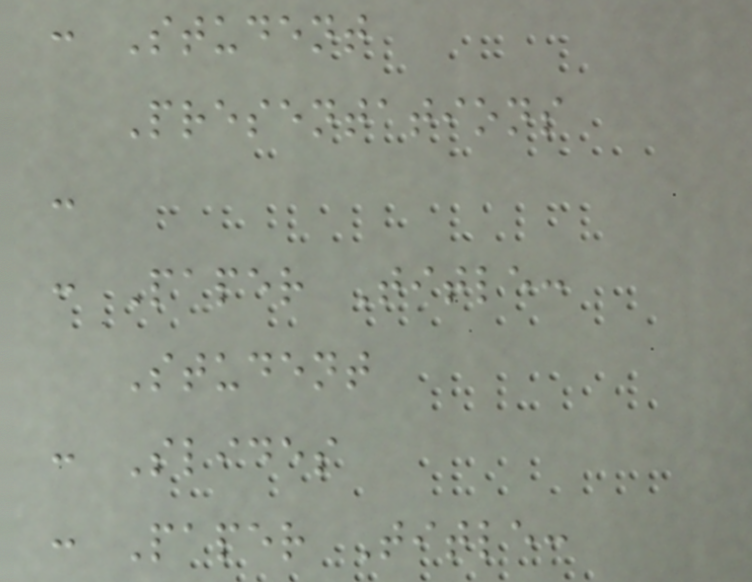: Student
Presentations
:
: Paper Title:
Student
: Slides
: Paper Title:
